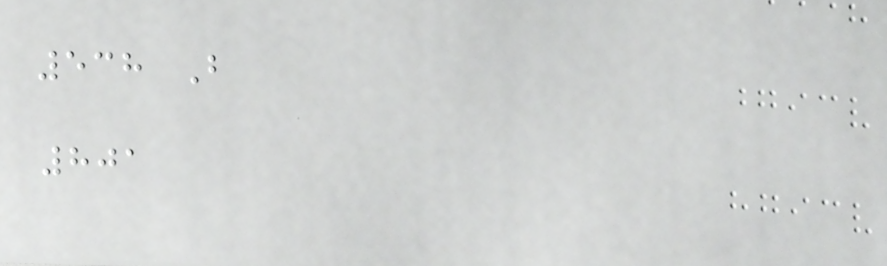538 B
801
